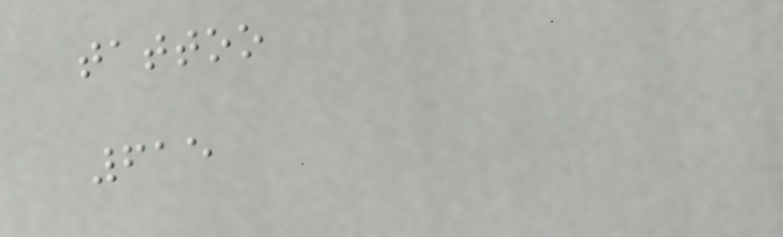tattoo
615
